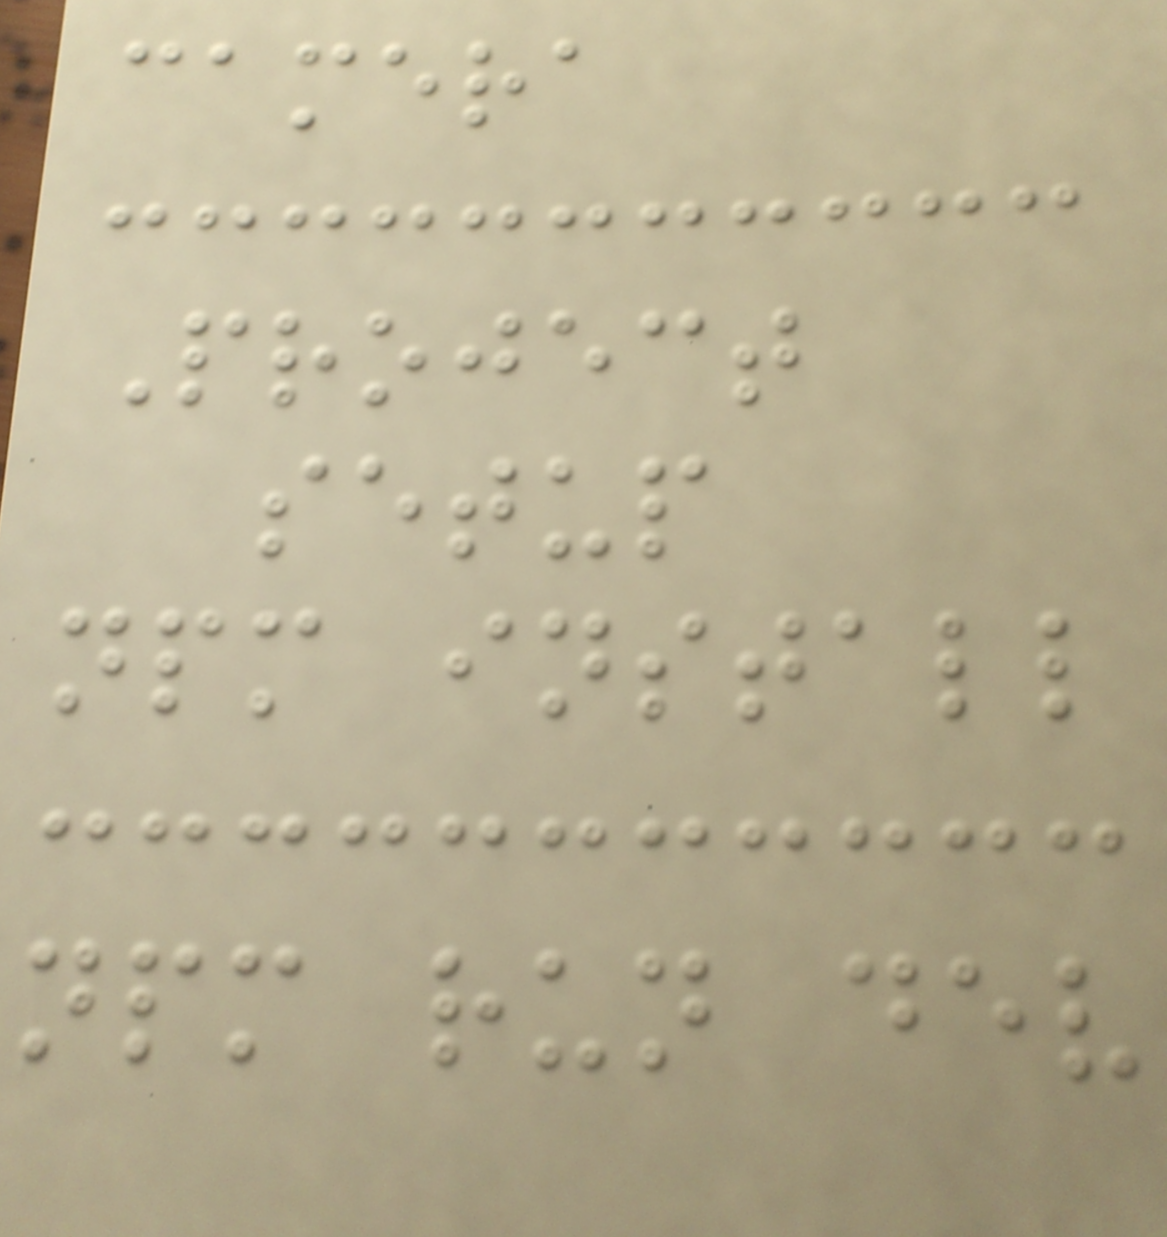camera
Project
setup
npm install
npm run dev
